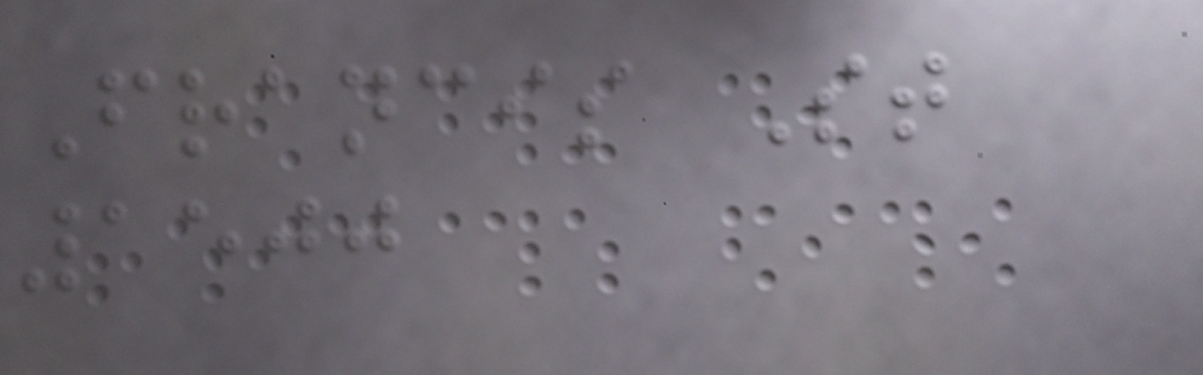Francis St
1500
